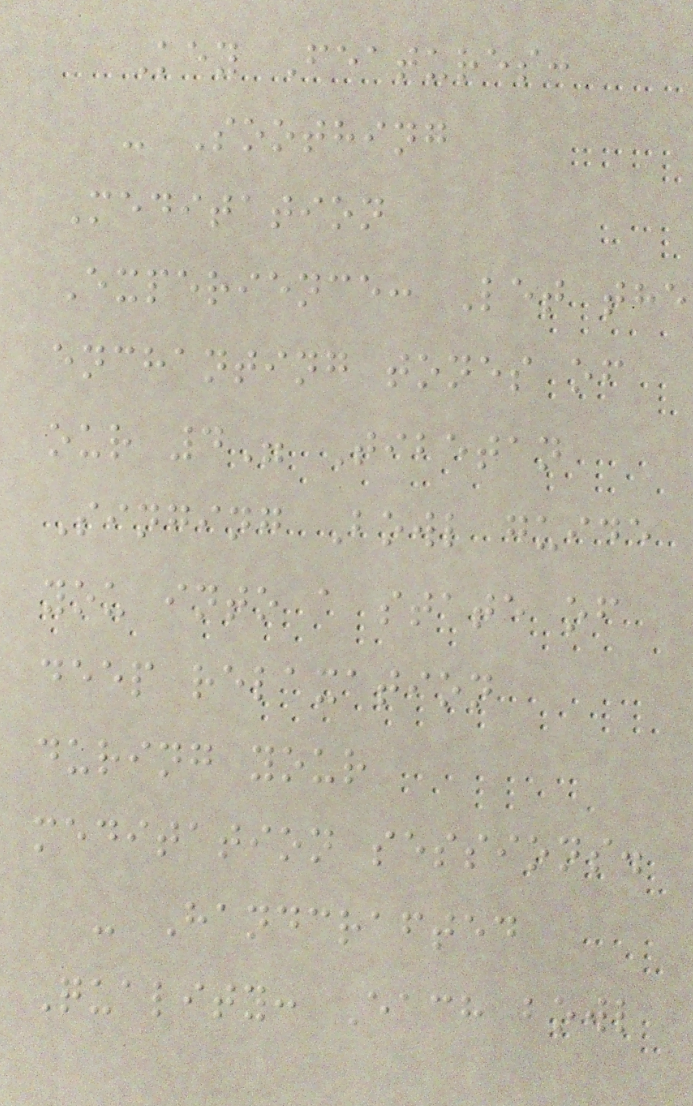Key Features:
- Soothing
Meditation
Experience: Let the
enchanting tones of
our 4" Tibetan
Singing Bowl guide
you into a state of
deep relaxation
during your
meditation sessions.
- Handcrafted
Quality: Each bowl
